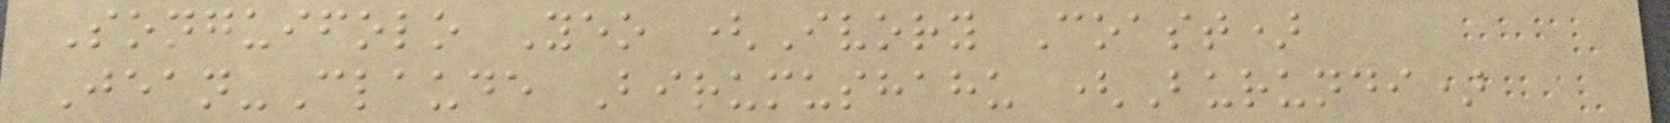Songuifolo Yeo (Ivory Coast)
Jean-Claude Birumushahu (Burundi)
